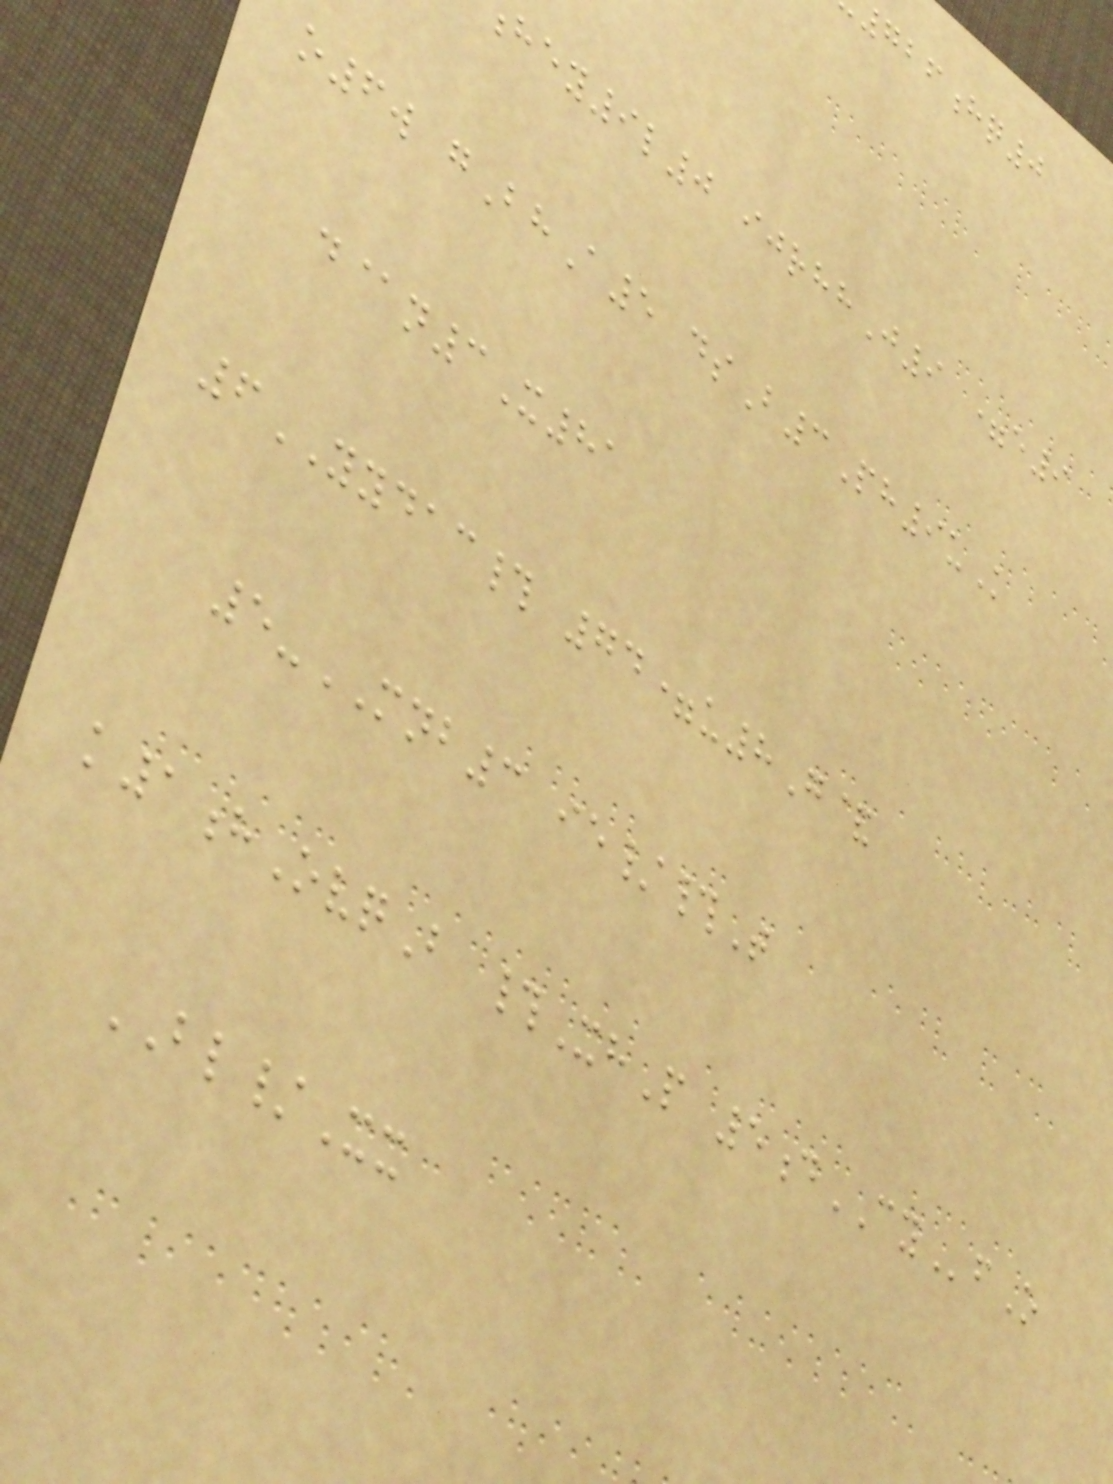hey9l0 ijrhhJ9 =e9
o6w gBhA5 dsB3Ph9uK
d@n3X81
6YYDAC# 74=u8G&
5-MNB3 ie/#T
k1hOvqB #XhP 5dCYfO
BL/Xx
